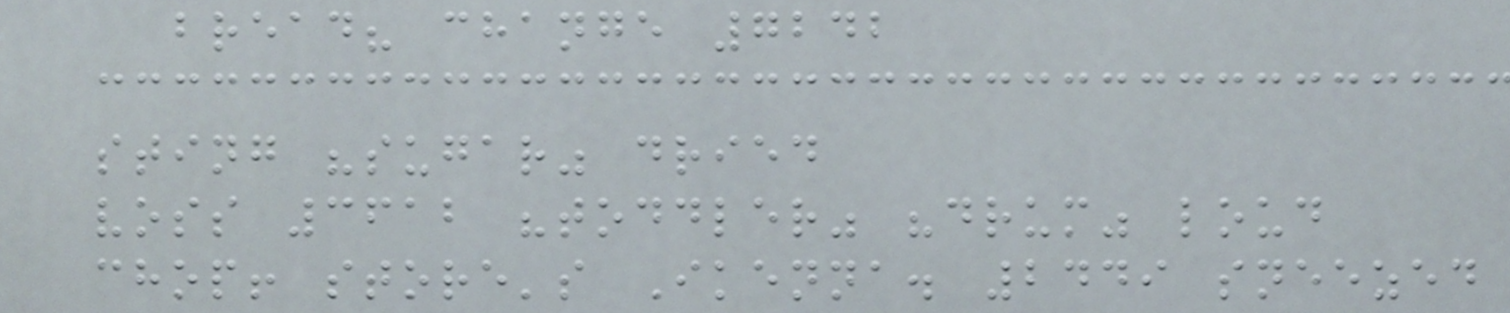bread? change 7242
sting "sugar" dried
voss 3612 "toddler" "drum" loud
chop! store's Ikenna. 2449 sneezed
